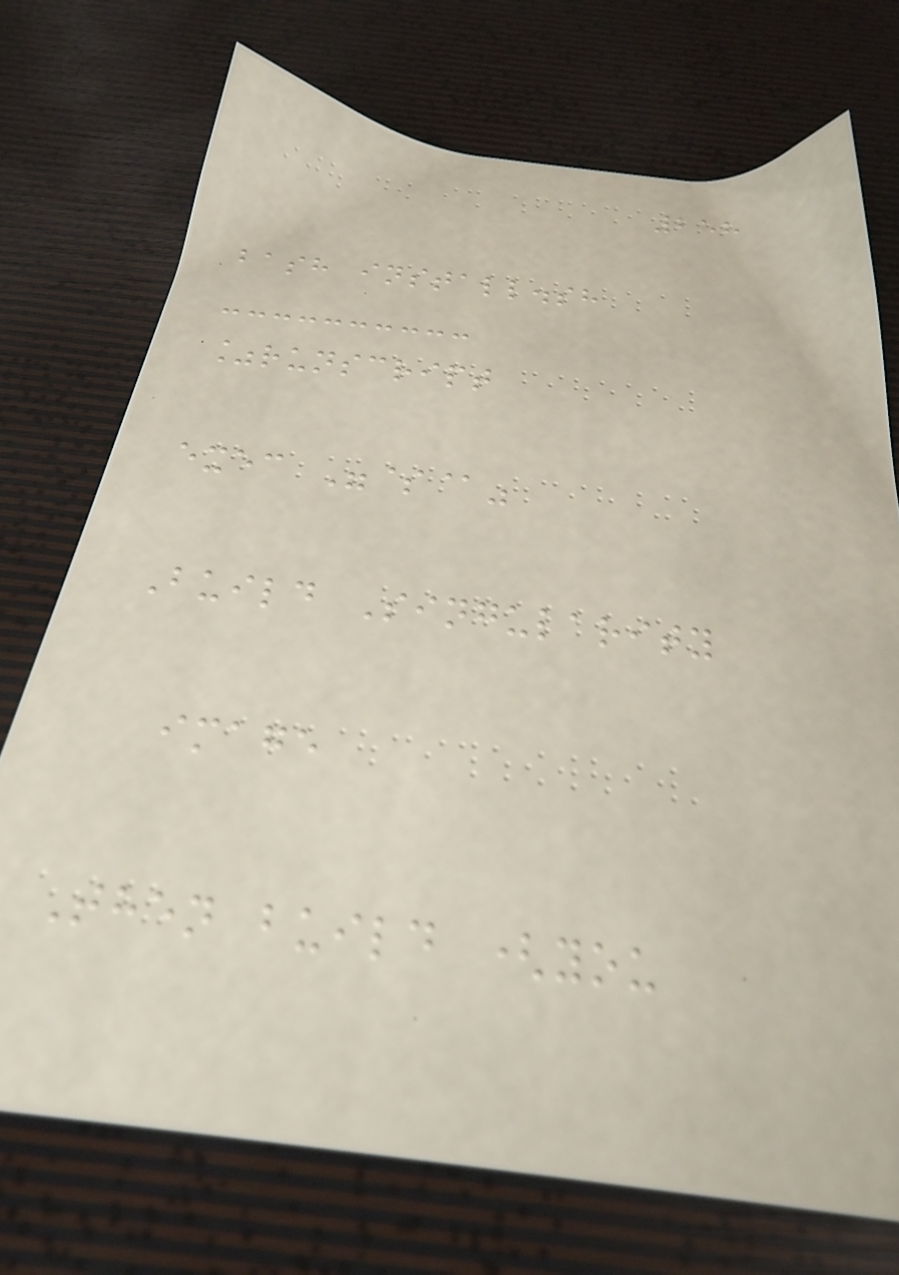258
bash install.sh
%runscript
exec "$@"
Build Singularity
image
Then build (you
